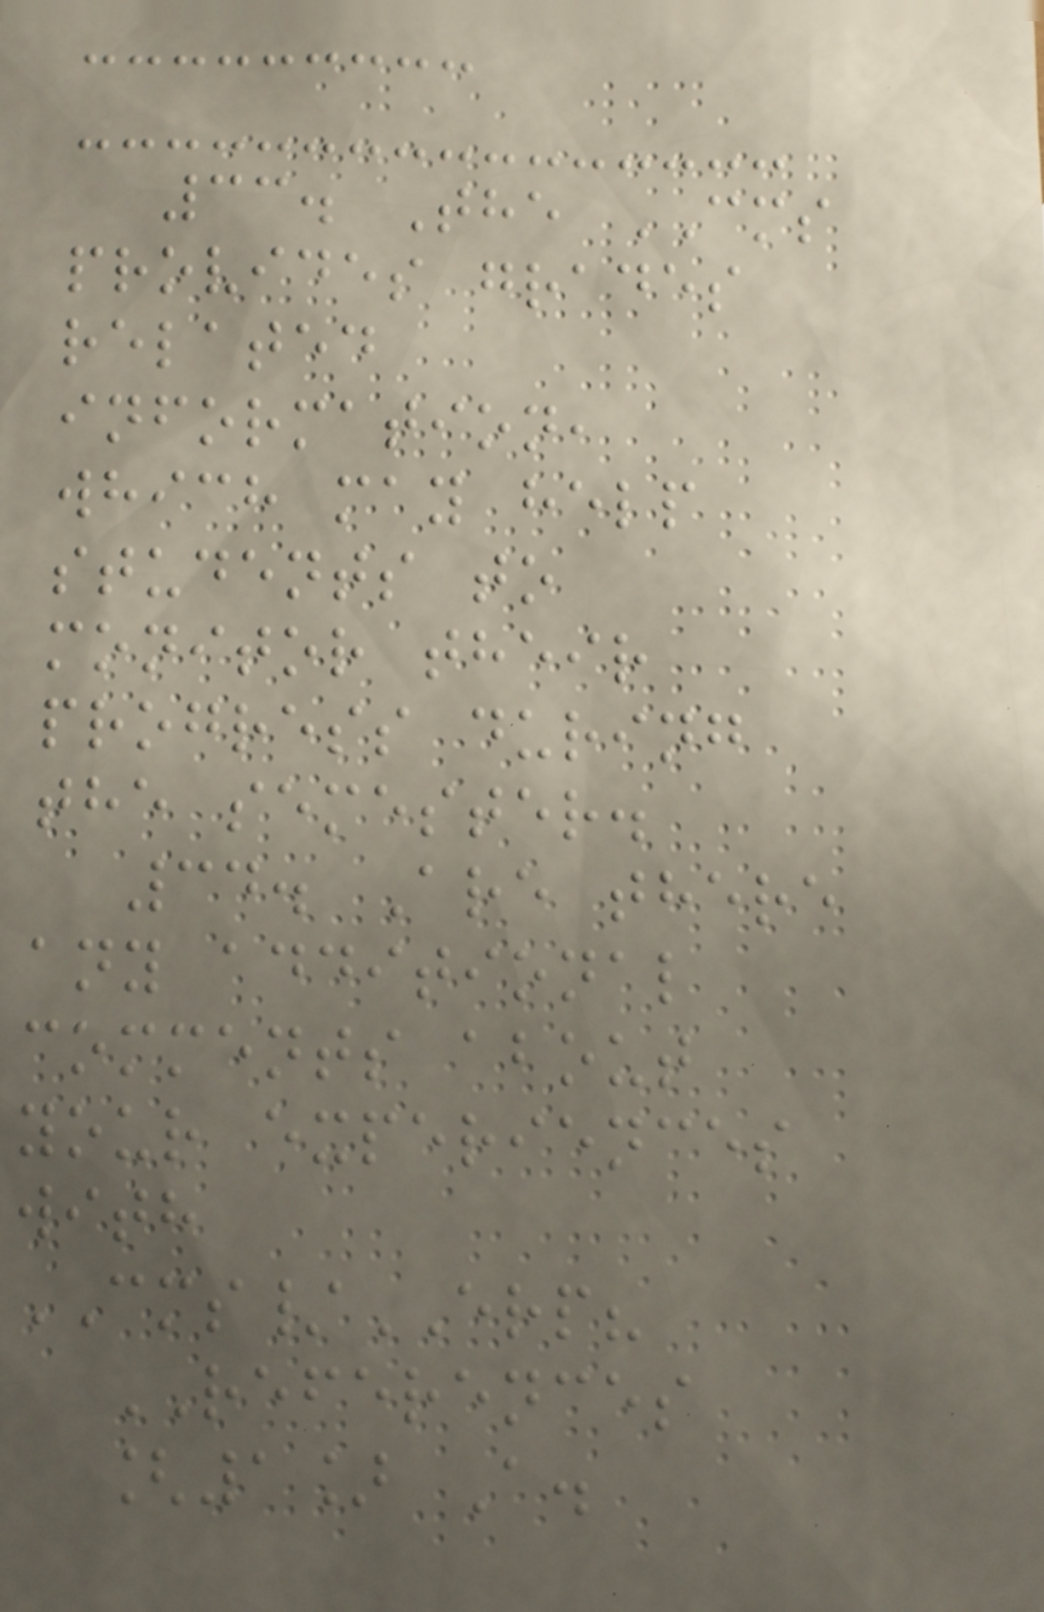33. The CMS
provides grades
related
information,
which may help
students to
monitor their
progress during
the semester.
34. Are there
any additional
comments about
your experiences
with
CMS/ERP?
REFERENCES
[1] A.
